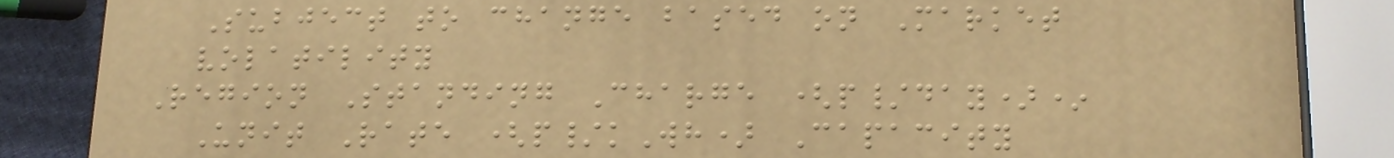Subject to change based on Market
volatility
Region Standing Charge (p/day)*
Unit Rate (p/kWh) Capacity
